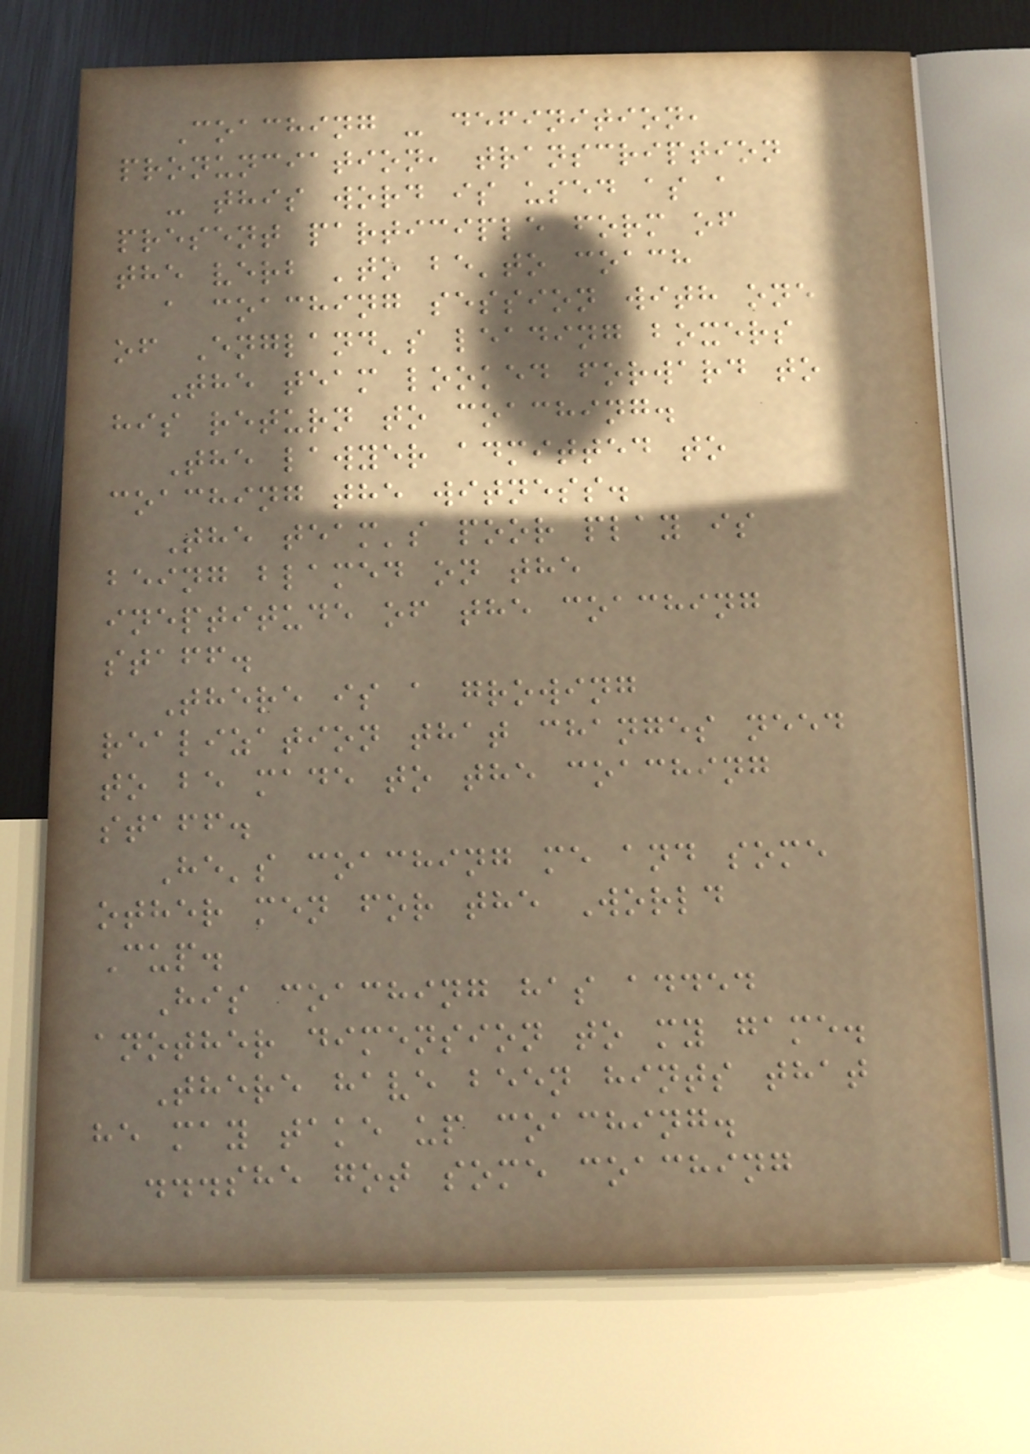Coaching - definition,
pronunciation, transcription
- this word is used as a
present participle form of
the verb 'to be'to coach
a coaching session with one
of England's leading boxers
The team looked forward to
his return to coaching.
The lawyer admitted to
coaching the witness.
The team's poor play is
being blamed on the
ineptitude of the coaching
staff.
There is a growing
realization that changes need
to be made to the coaching
staff.
He's coaching me and some
other men for the World
Cup.
His coaching has added
another dimension to my game.
There have been hints that
he may take up coaching.
...she got some coaching
